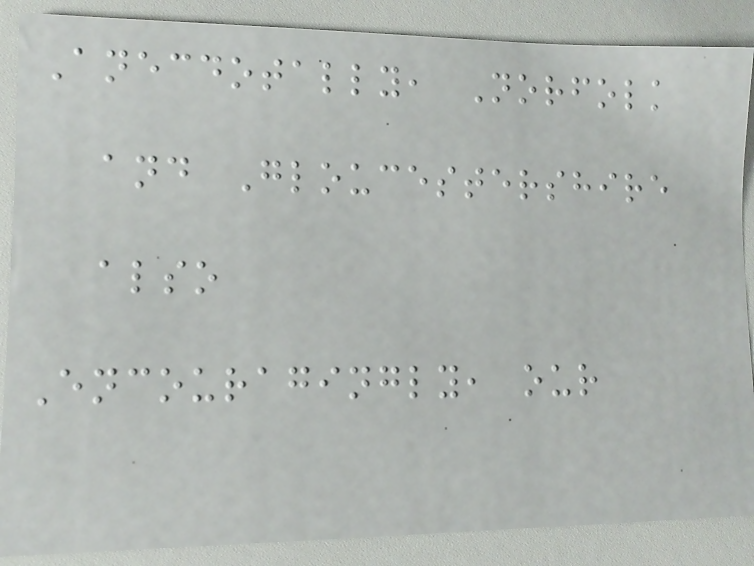Anecdotally, Norfolk
and Gloucestershire
also
Encouragingly, our
